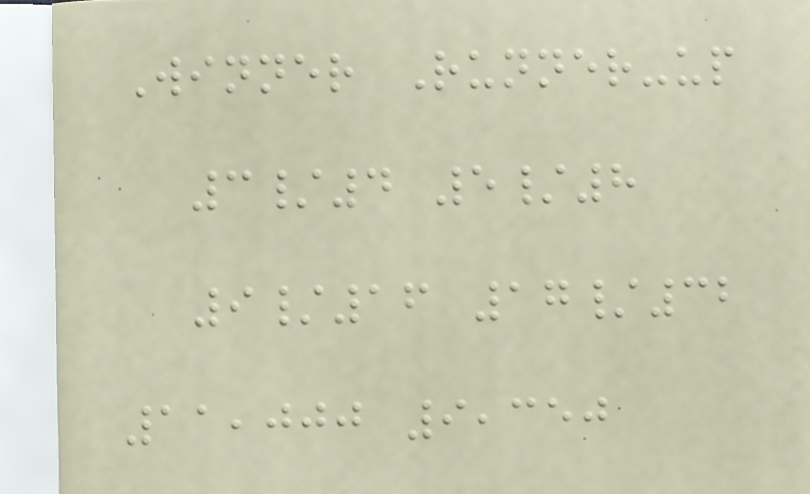Winner Runner-up
3/4 5/8
9/16 17/32
11,000 9,350
